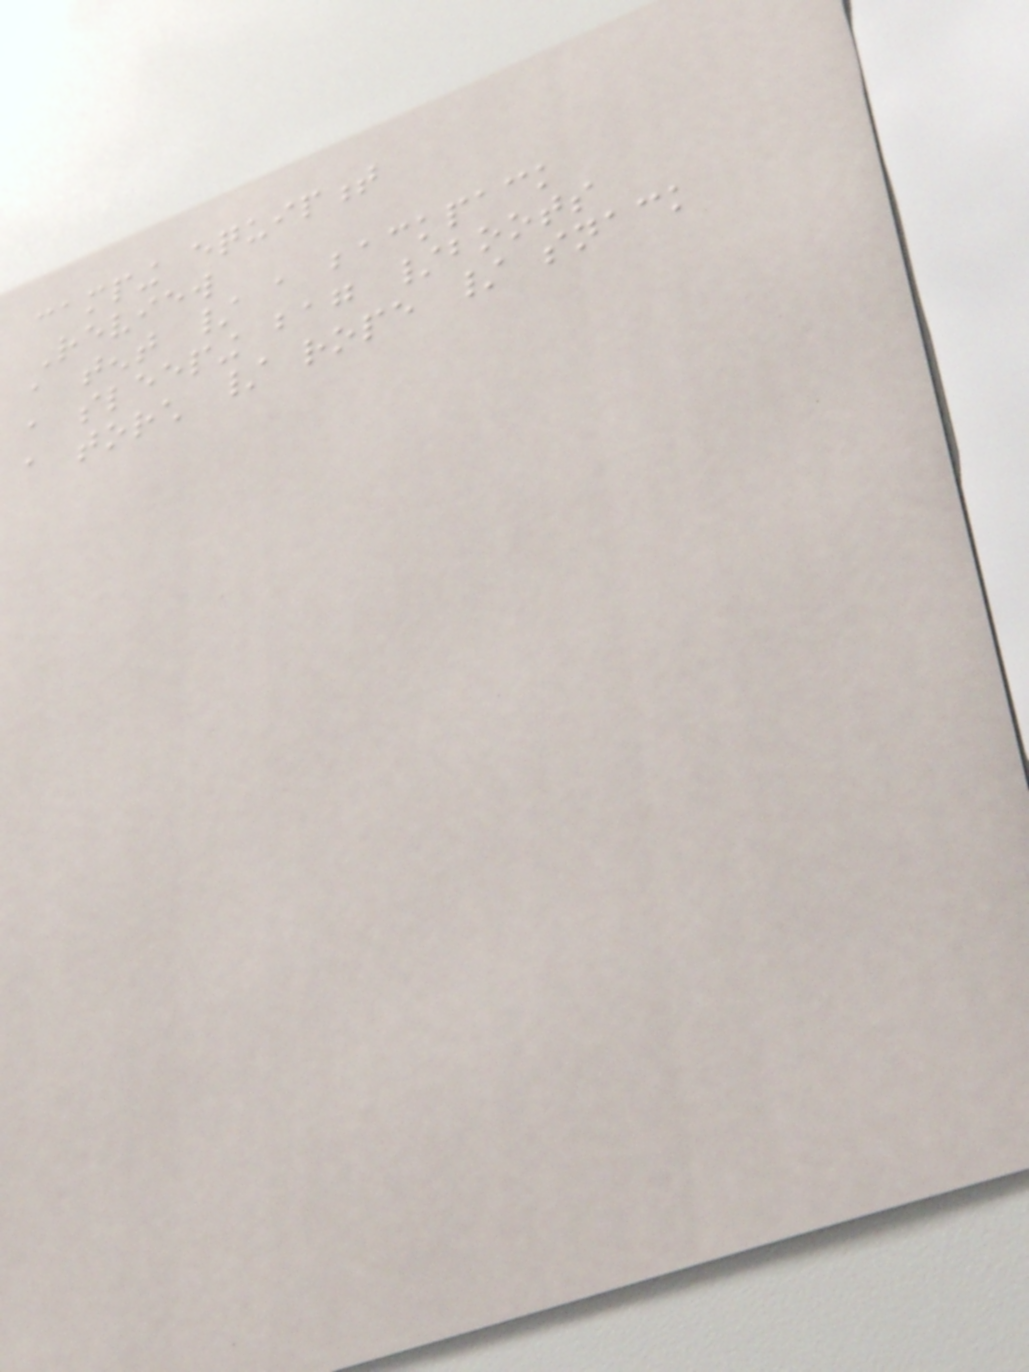camping equipment
Review
a tent / a backpack
a sleeping bag /boots
a torch / rope / snack
